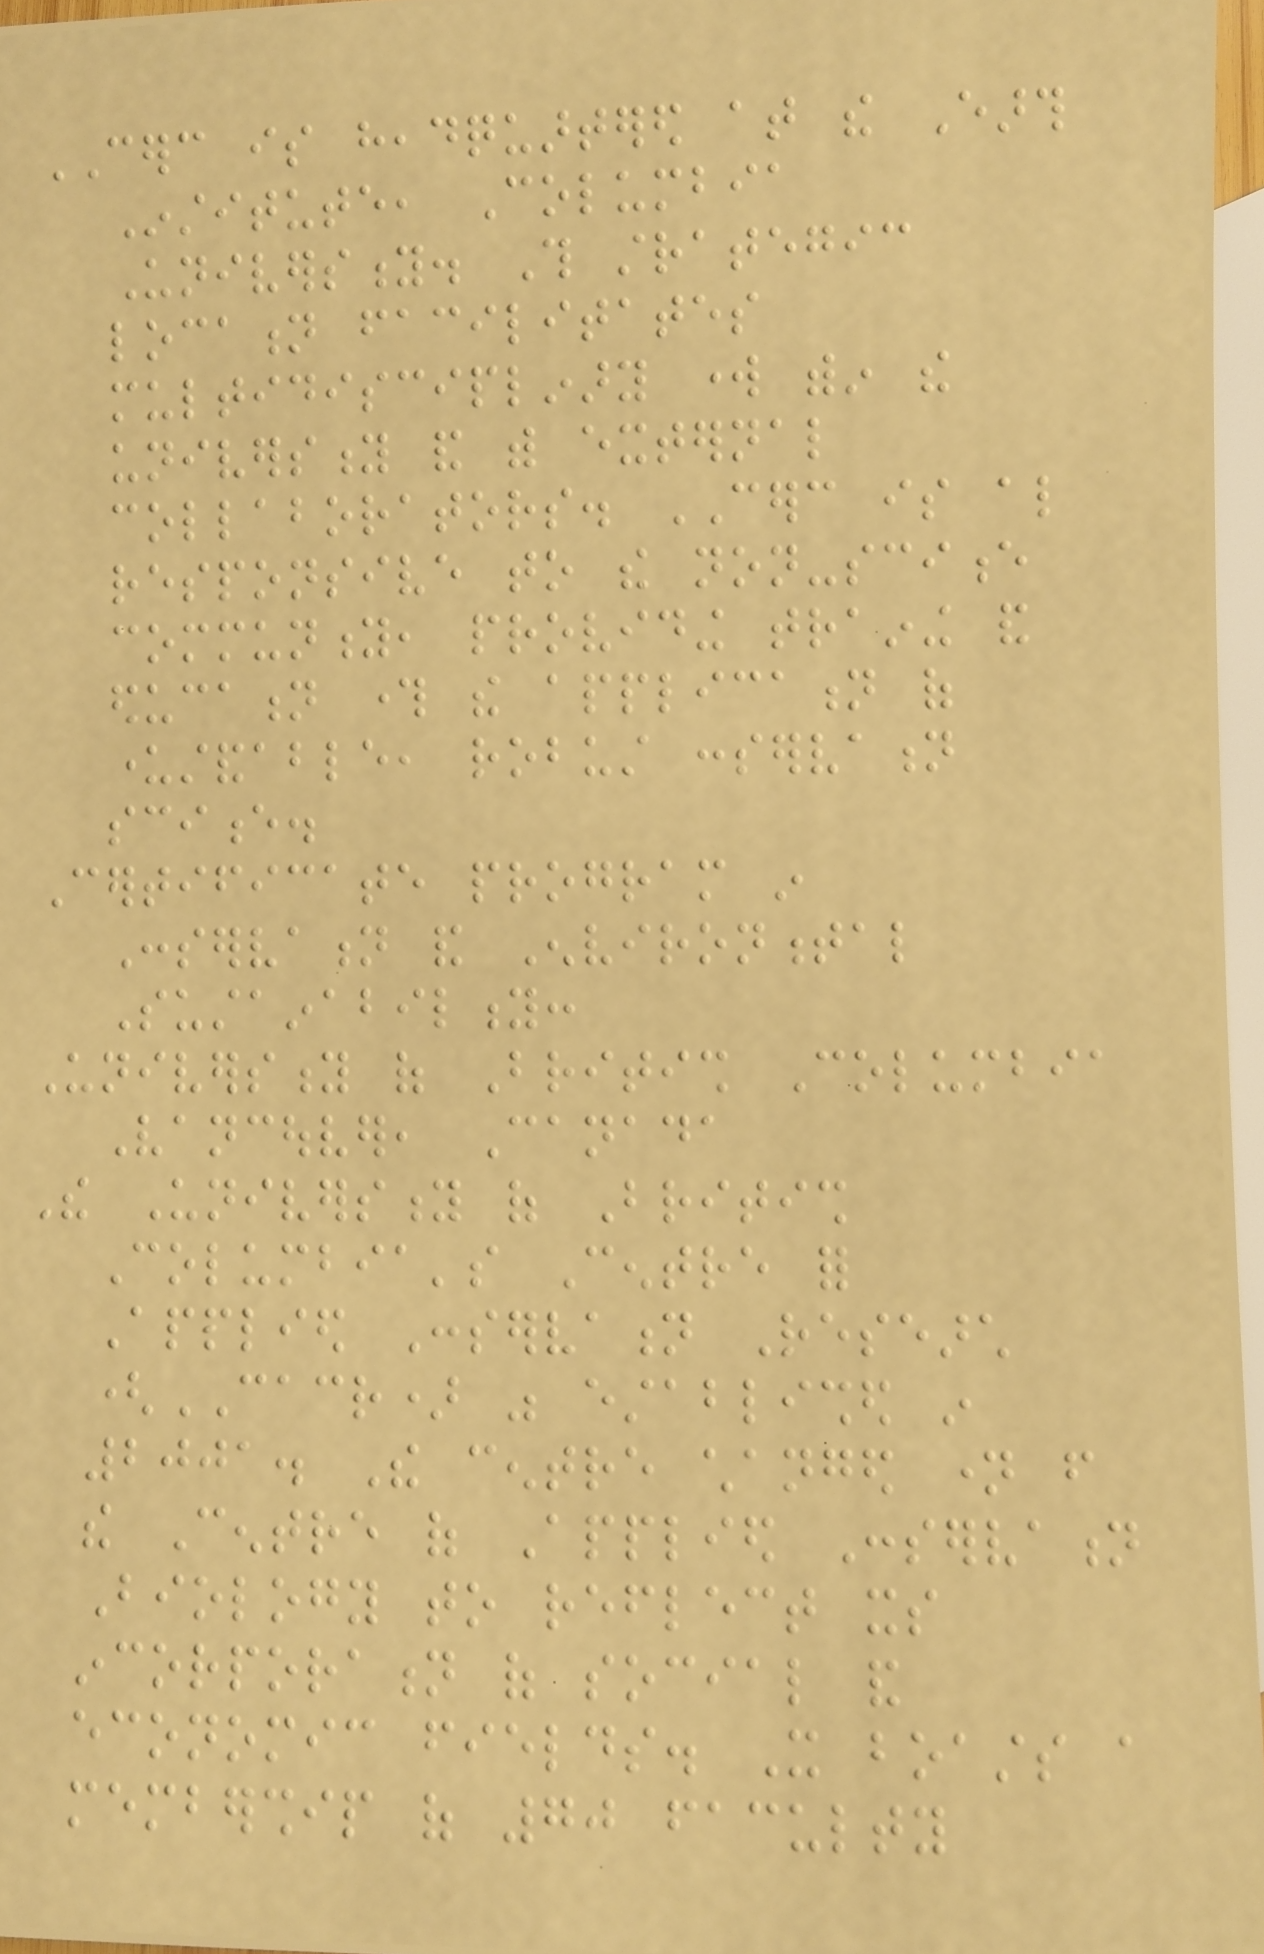CERC is headquartered at the Earth
Institute, Columbia
University. This strategic
location facilitates
multidisciplinary work within the
university and with external
collaborators. CERC is also
responsive to the non-science
community, providing training and
education through the application of
understandable, robust conservation
science.
Certificate program in
Conservation and Environmental
Sustainability:
University of British Columbia
Vancouver, Canada
The University of British
Columbia's Centre for
Applied Conservation Research
(CACR) was established in
2001. The centre changed name from
the Centre of Applied Conservation
Biology to reflect its
incorporation of social and
economic fields. It boasts a
membership of 70 faculty
